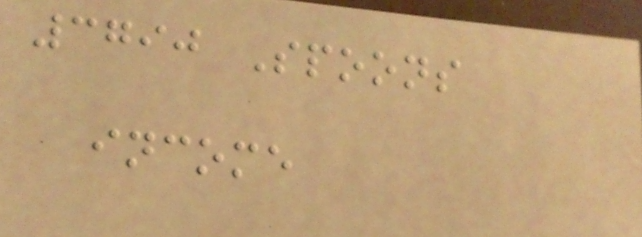3790 Spoons
income
